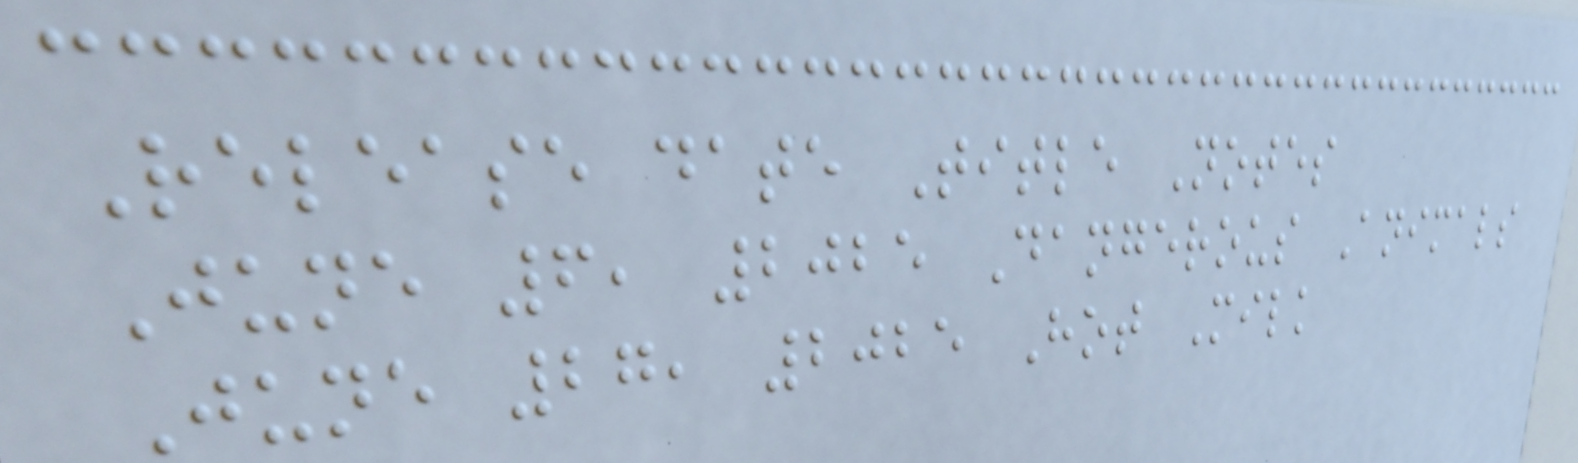Release date Title Notes
June 6, 2025 Dangerous Animals
June 27, 2025 Hot Milk
